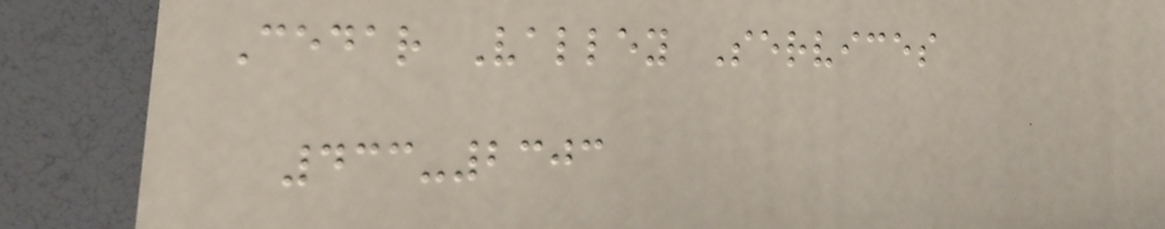Cedar Valley Services
433-2303
